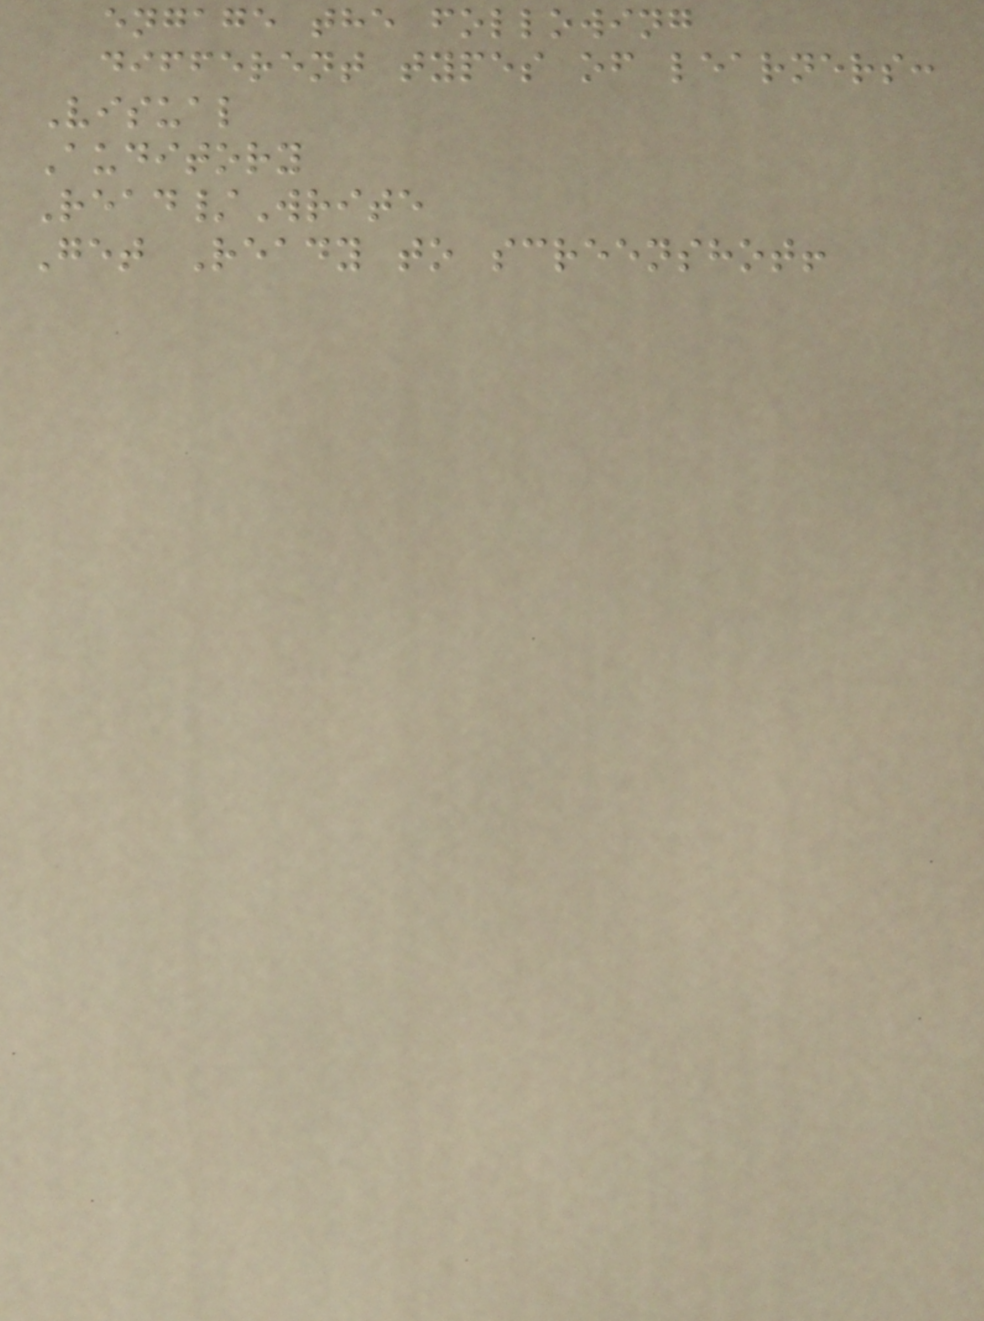engage the following
different types of learners:
Visual
Auditory
Read/Write
Get Ready to screenshot!
